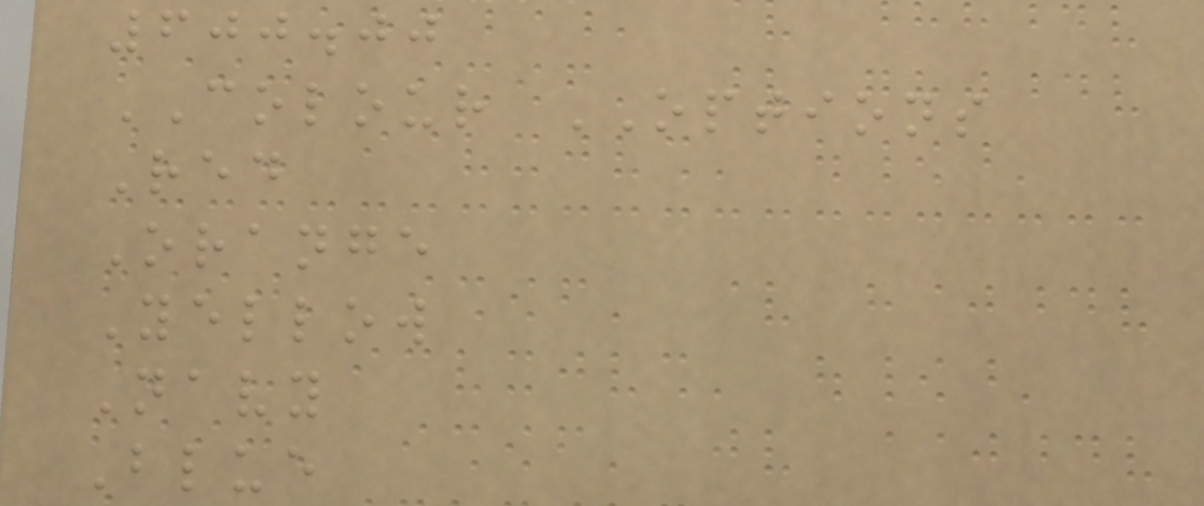600.00
COLOUR OPTIONS
Red
Orange
Yellow
Navy
Blue
